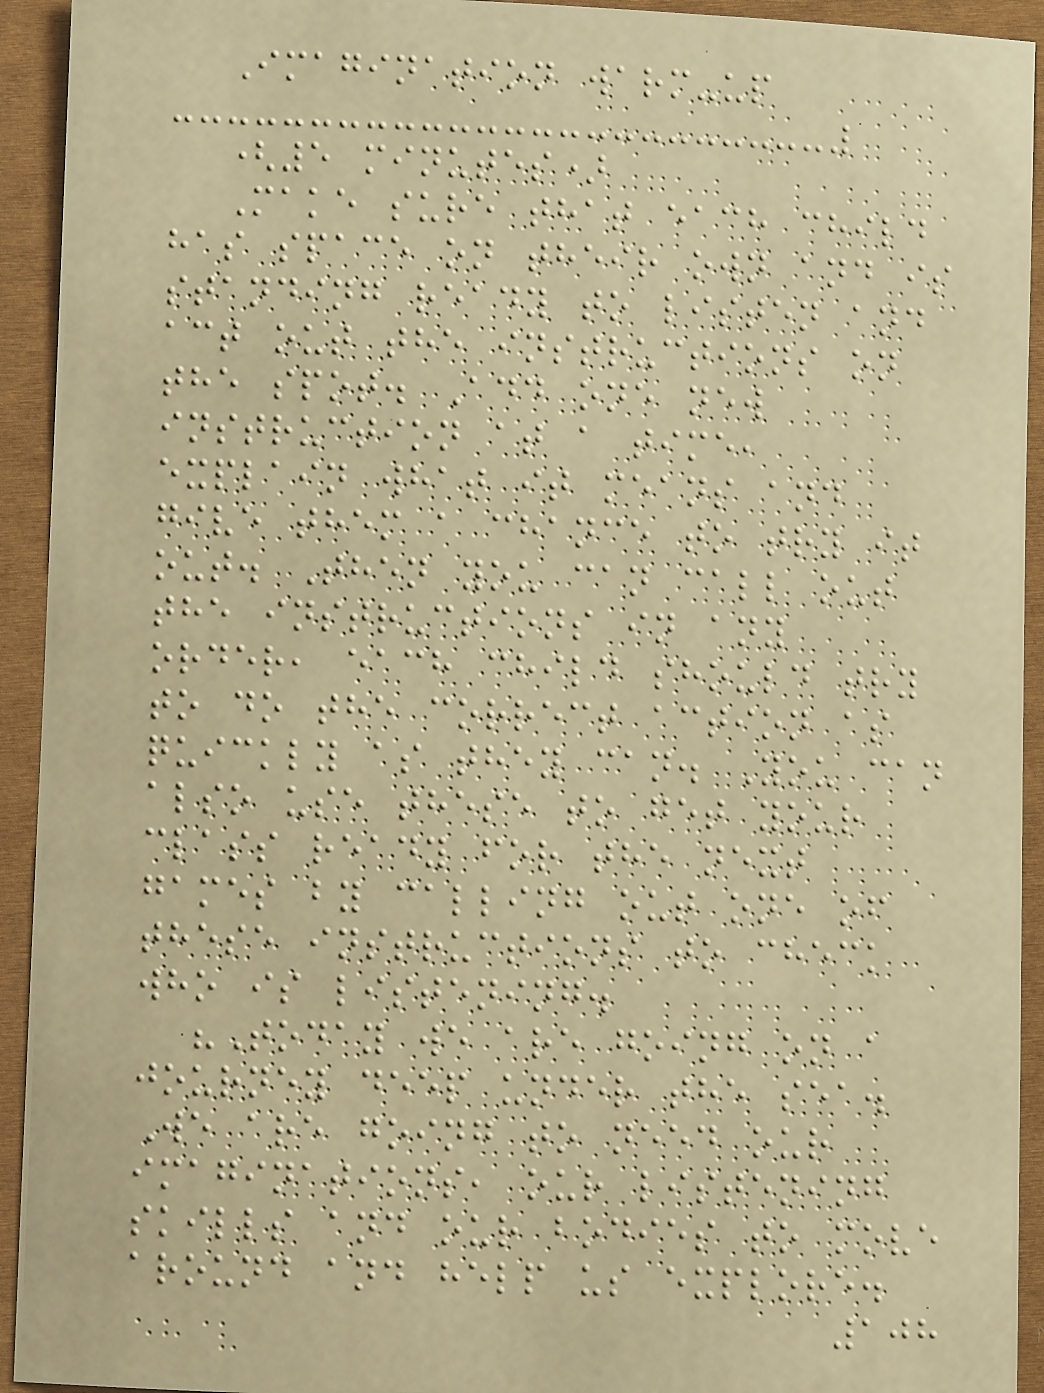Imagination warm-up
(5 minutes)
Make sure that each child
has space on their own and is
standing ready to listen and
act out the instructions on
the spot. Add one new
instruction at a time,
explain what it means and
give them a chance to try it
out. Then you can call out
the instructions in any
order, each child should try
to do the correct action as
quickly as they can. You can
also use these to get your
class ready for the next
games by calling out one of
these instructions to check
who is listening.
"Today we are going on a
journey deep under the sea.
We are going to need our
imaginations, our listening
skills and our bodies to move
around and help us explore.
108
